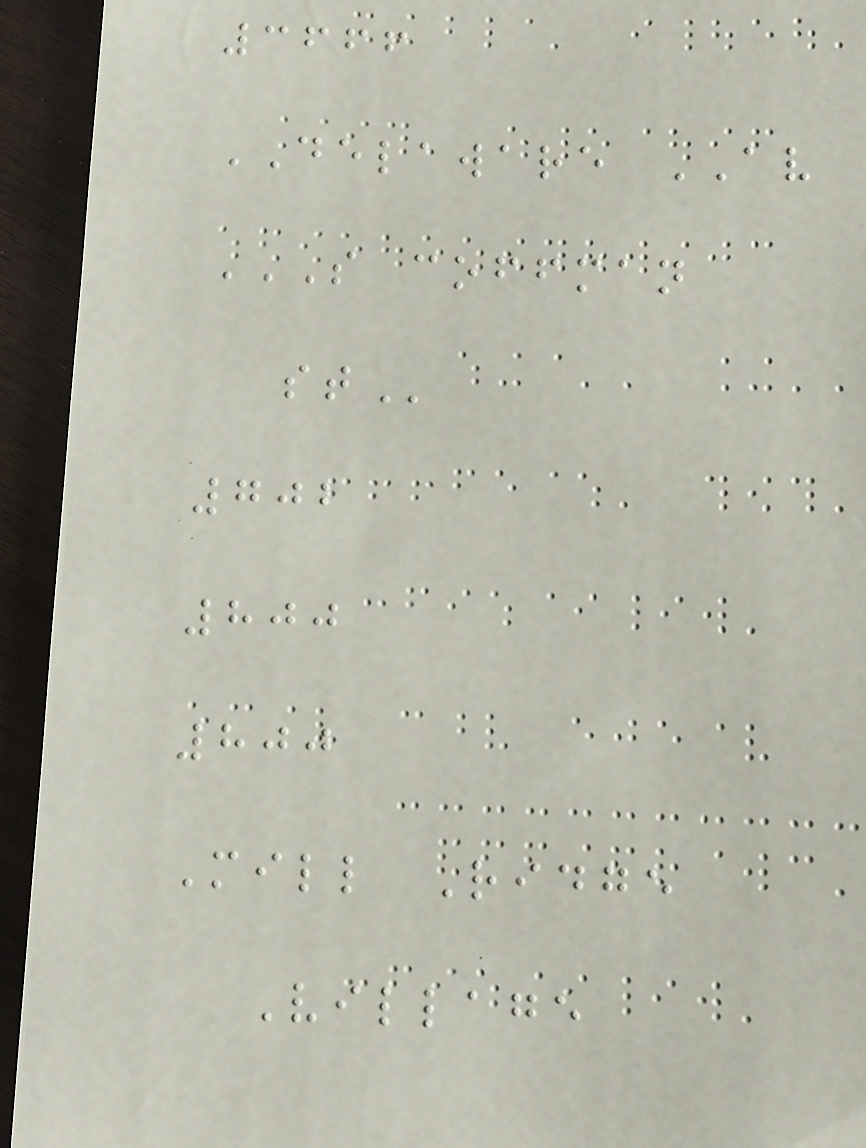3666
DELAWARE AV
S COFFMAN
ST
702
800
800
Mill Ridge
Village
